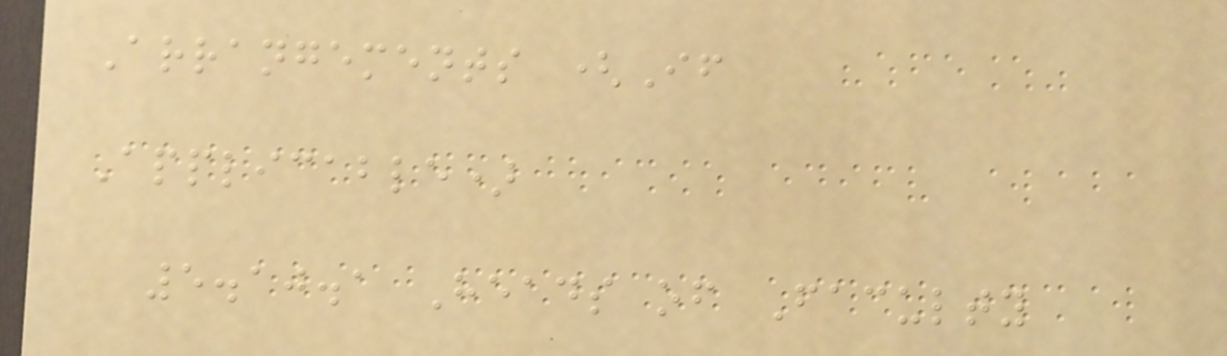Arrangements (If
Applicable)
5.10.1 Heads of Faculty
